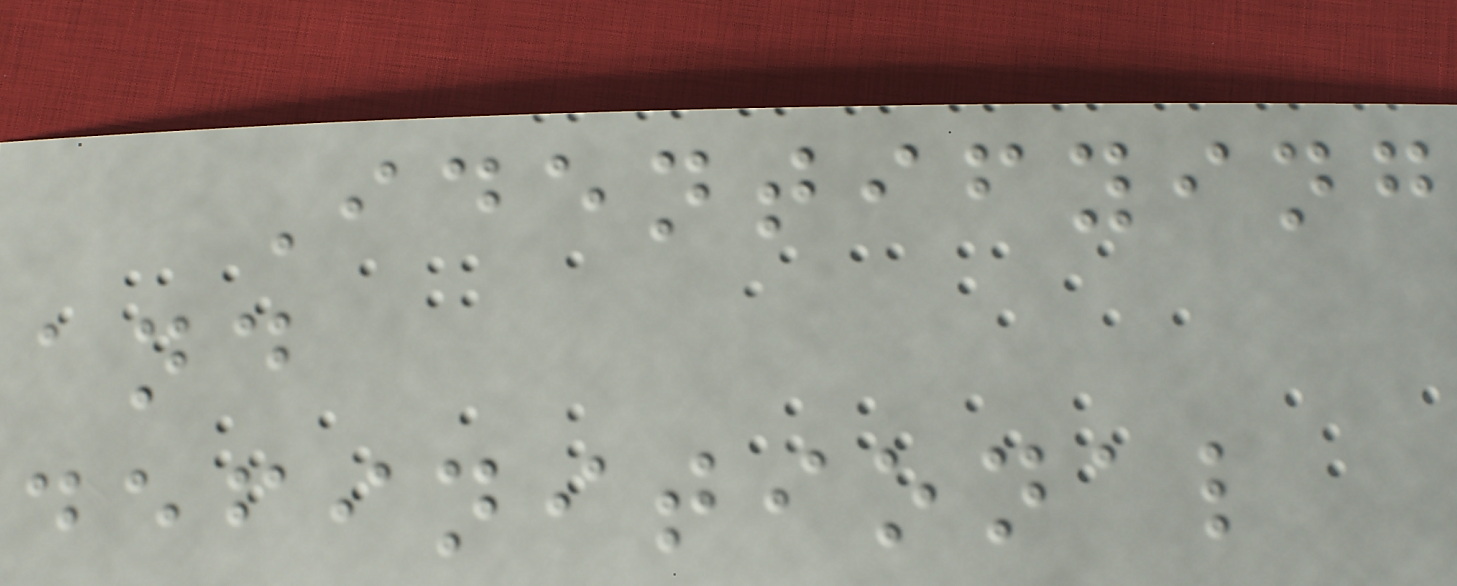Identifying
and
definitional
